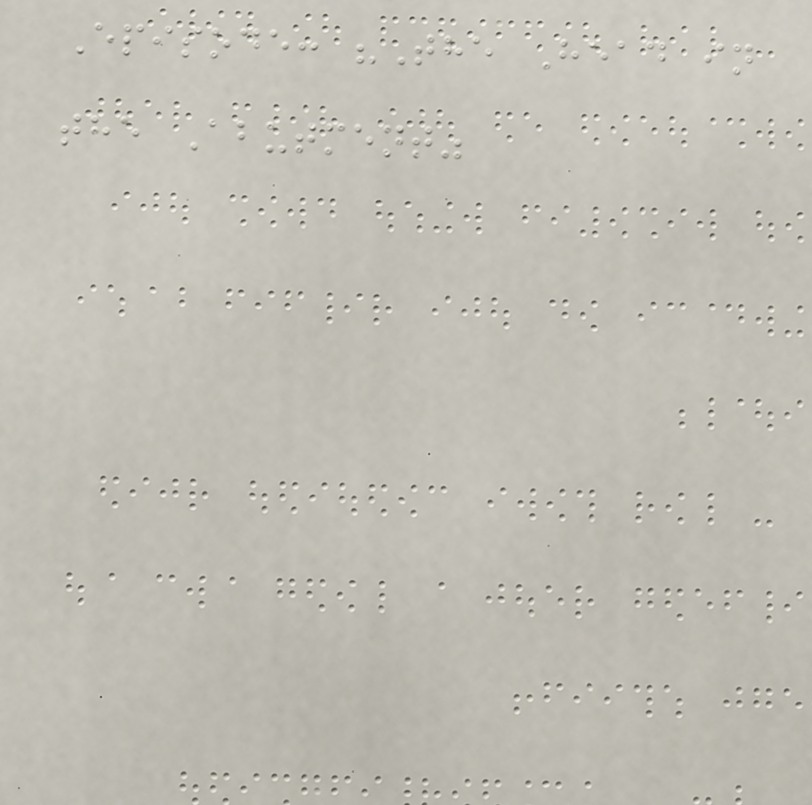Episode: "The Head in
the Abutment"
